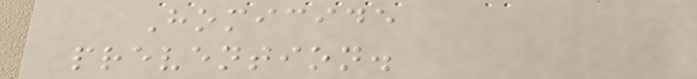Homicide
prevention.
